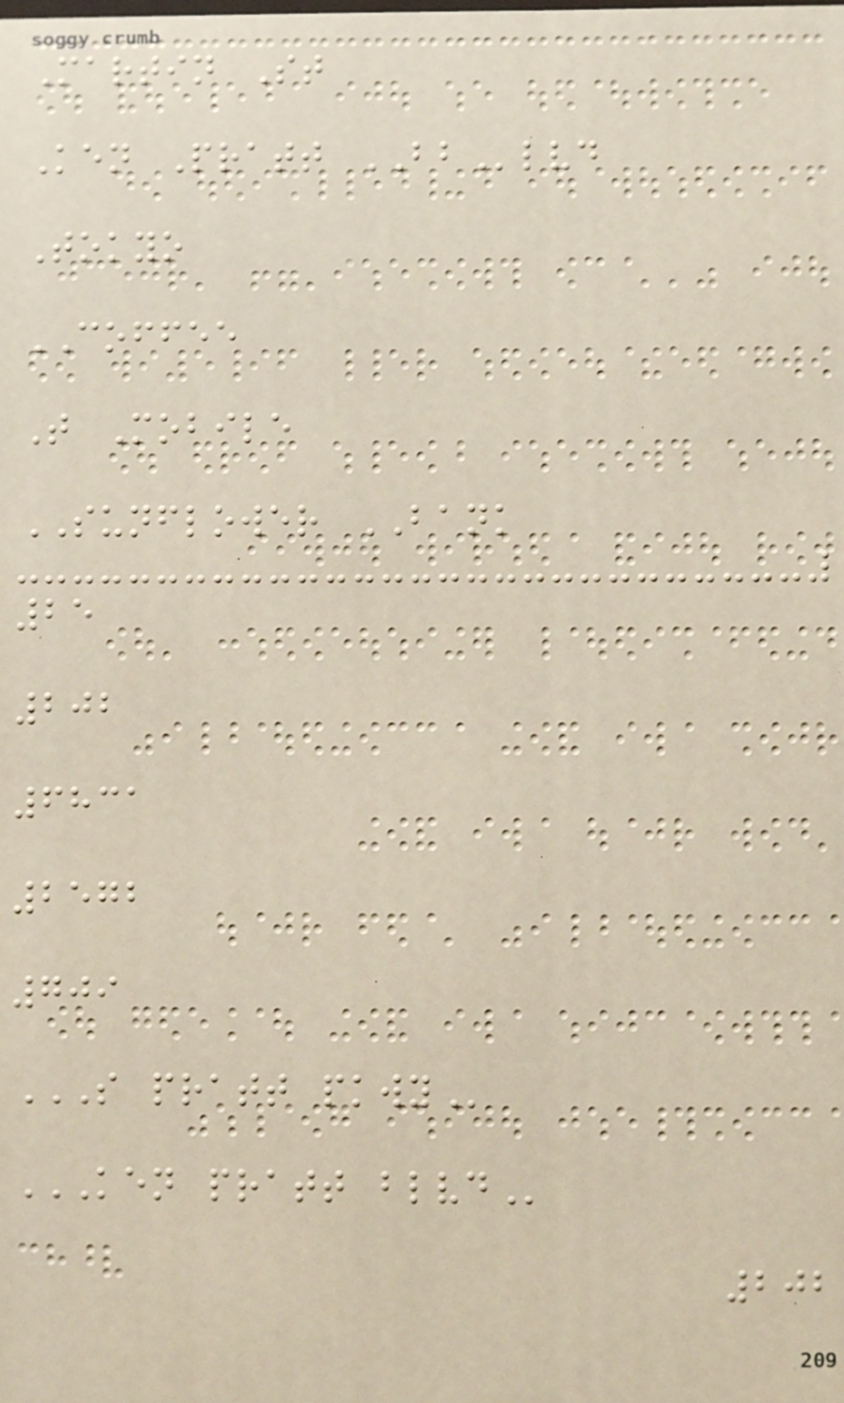Martin St
Ken Pratt BBlvd
Tokyo
COFFEE
T Mobile
SUNFLOWER BANK
25
202
6831
2572
709
S PRATT PKWY
KEN PRATT BLVD
202
